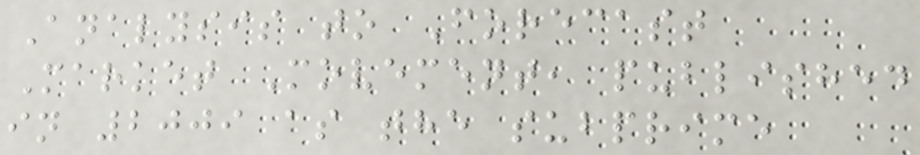Analysis to Forecast
Market Movement, published
in 2009 as the subprime
